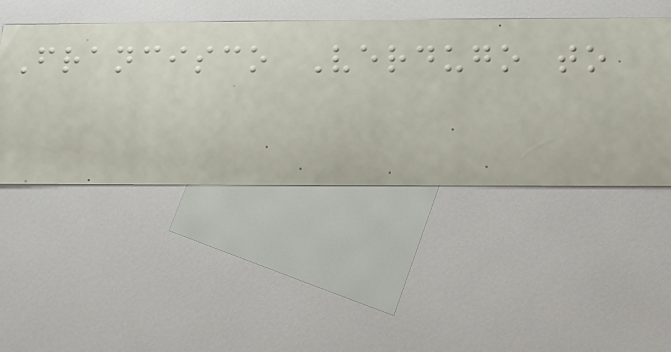Francisco Verdugo to
